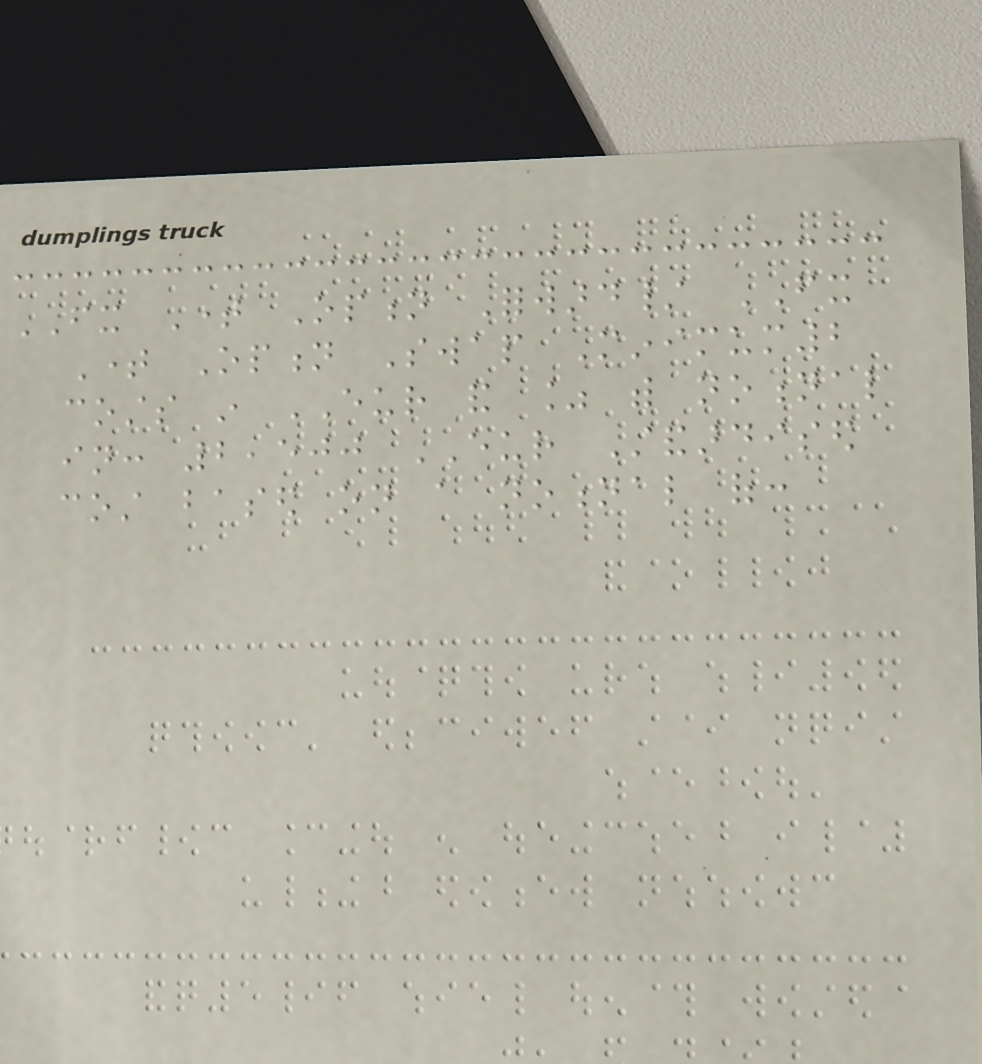FX Time Option Forward/ FX
Time Option Swap Minimum2
costs in EUR and % with notional
in: 2,500 EUR Standardised
cost based on a notional of:
